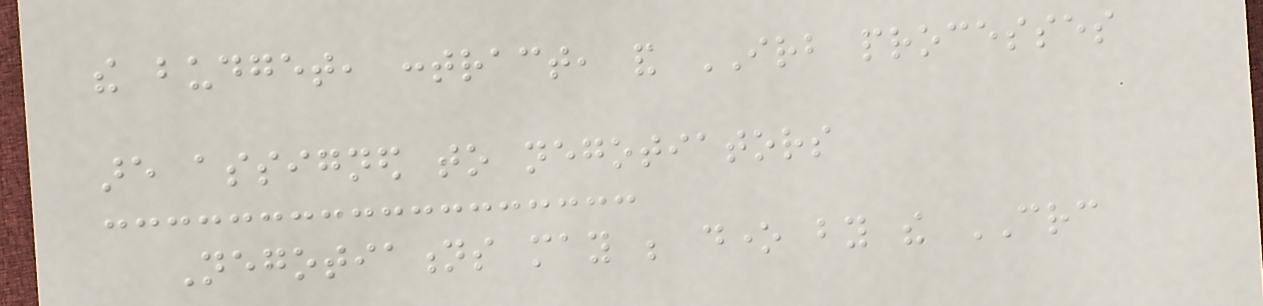the budget, contract, and IRB processes
are assigned to negotiators
Negotiations may be done by the CRC
